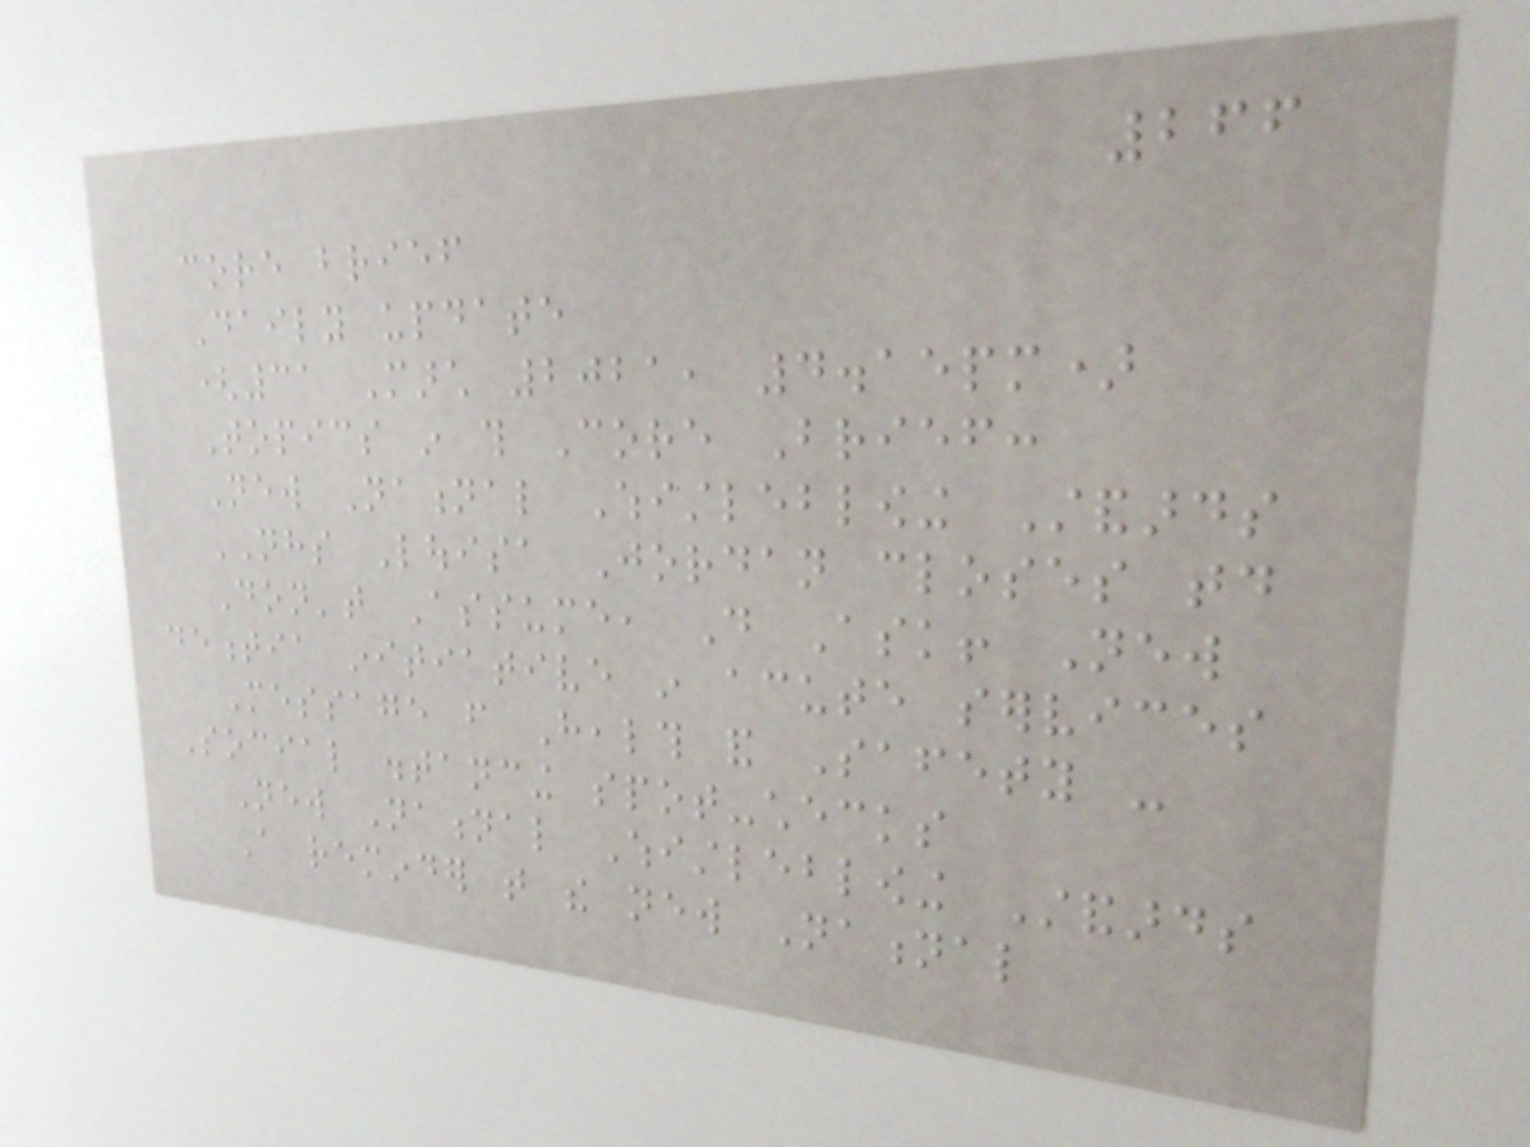266
core brief
Daily update
(31 March 2021, 4.15pm)
Topics in this Core Brief:
New National Whistleblowing Standards
NHS Louisa Jordan closes today
Don't Assume, Do Ask! New
dementia initiative in acute services
Message from Health and Safety -
Social distancing spot-checks
New National Whistleblowing Standards
A reminder that the new National
